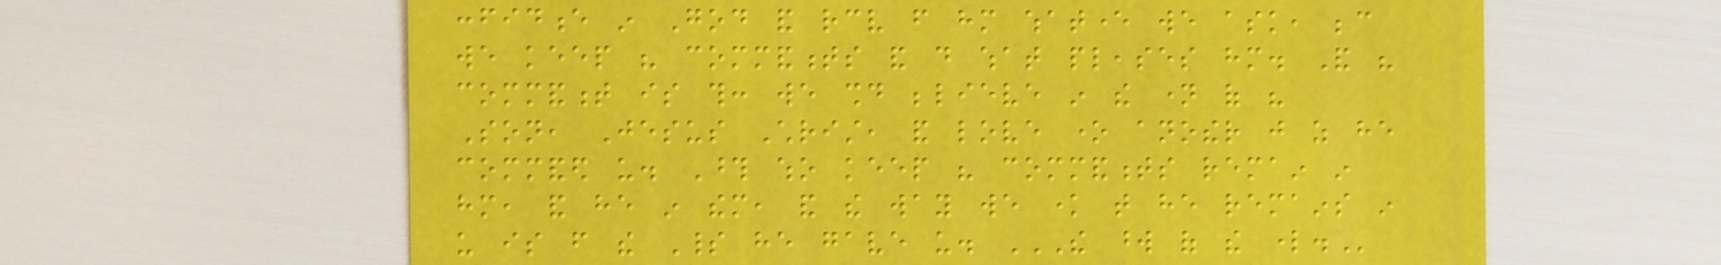confidence in God and receive from him whatever we ask, because
we keep his commandments and do what pleases him. And his
commandment is this: we should believe in the name of his
Son, Jesus Christ, and love one another just as he
commanded us. Those who keep his commandments remain in
him, and he in them, and the way we know that he remains in
us is from the Spirit he gave us. THE WORD OF THE LORD.
